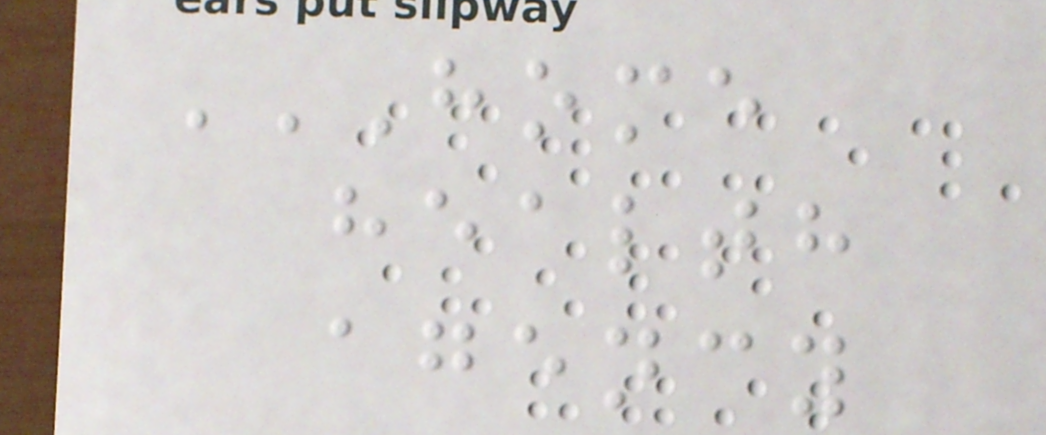HOME
HEALTH
AGENCY
